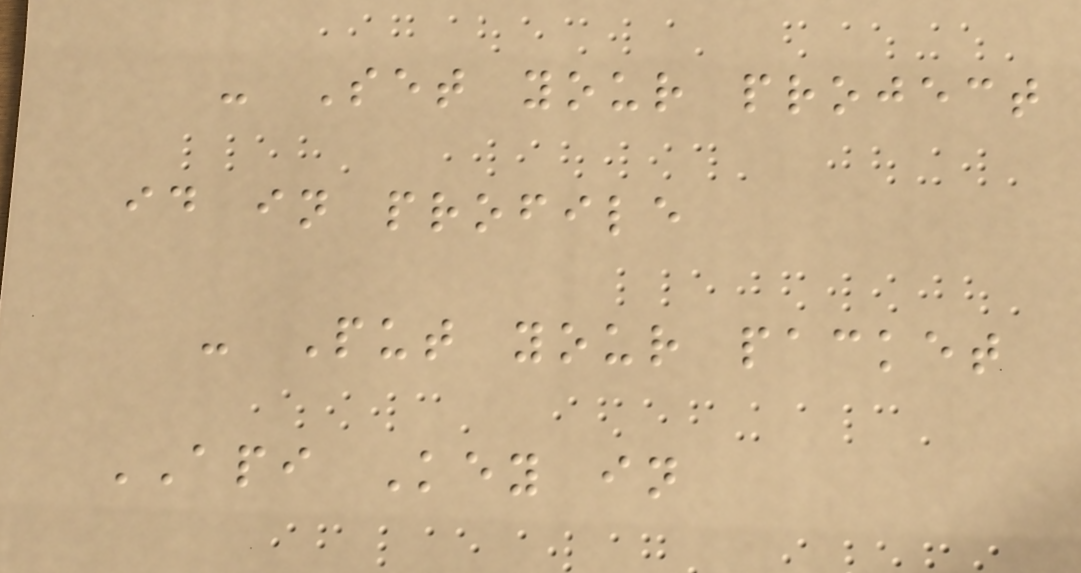- Set your project
id in profile
- Put your packet
API Key in
